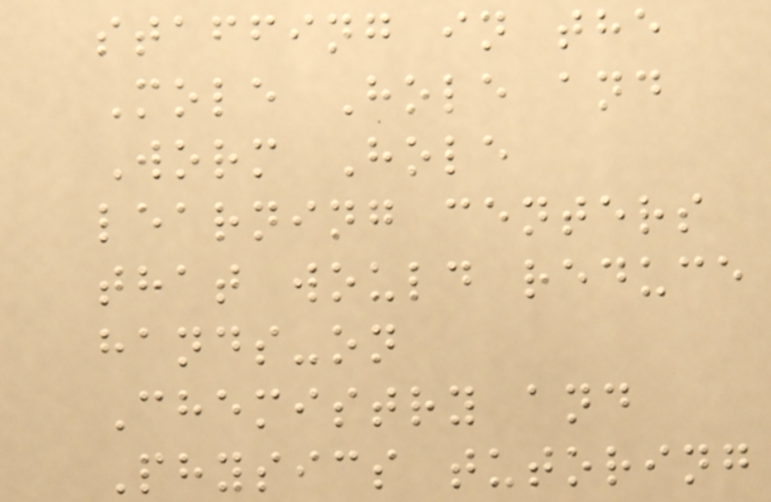staffing in the
Mole Hole and
Worm Hole
learning centers
that would reduce
hands-on
Chemistry and
Physics tutoring
